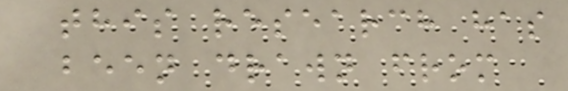this research has
been drawn from
